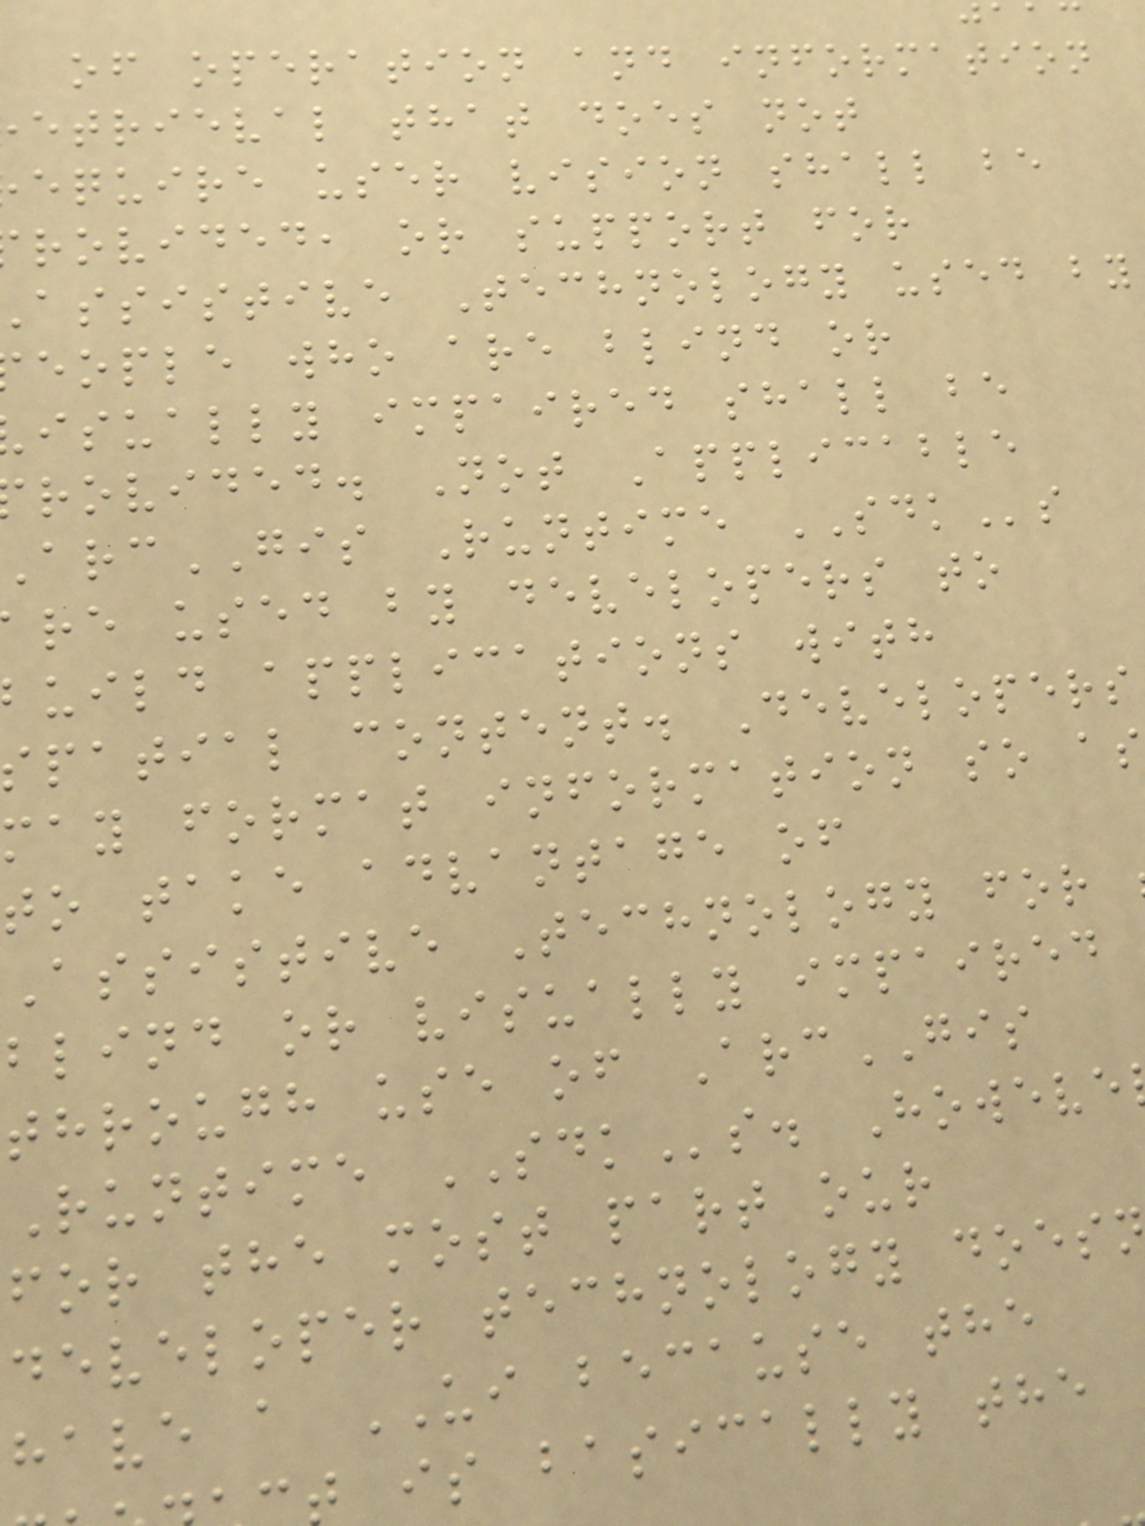of operation and information
etrieval that does not
equire user vision shall be
rovided, or support for
assistive Technology used by
eople who are blind or
isually impaired shall be
rovided. Not Applicable
rcGIS Runtime SDKs
re used by developers to
uild applications with
patial content. Developers
may format information so as
to take advantage of
Assistive Technology for
blind or visually impaired
through use of ArcGIS
Runtime SDKs. Howeve
for the most part our
developer technology does
have a UI because the
is basically the
